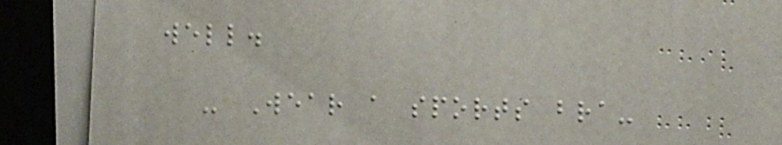well.
- Wear a sports bra-
